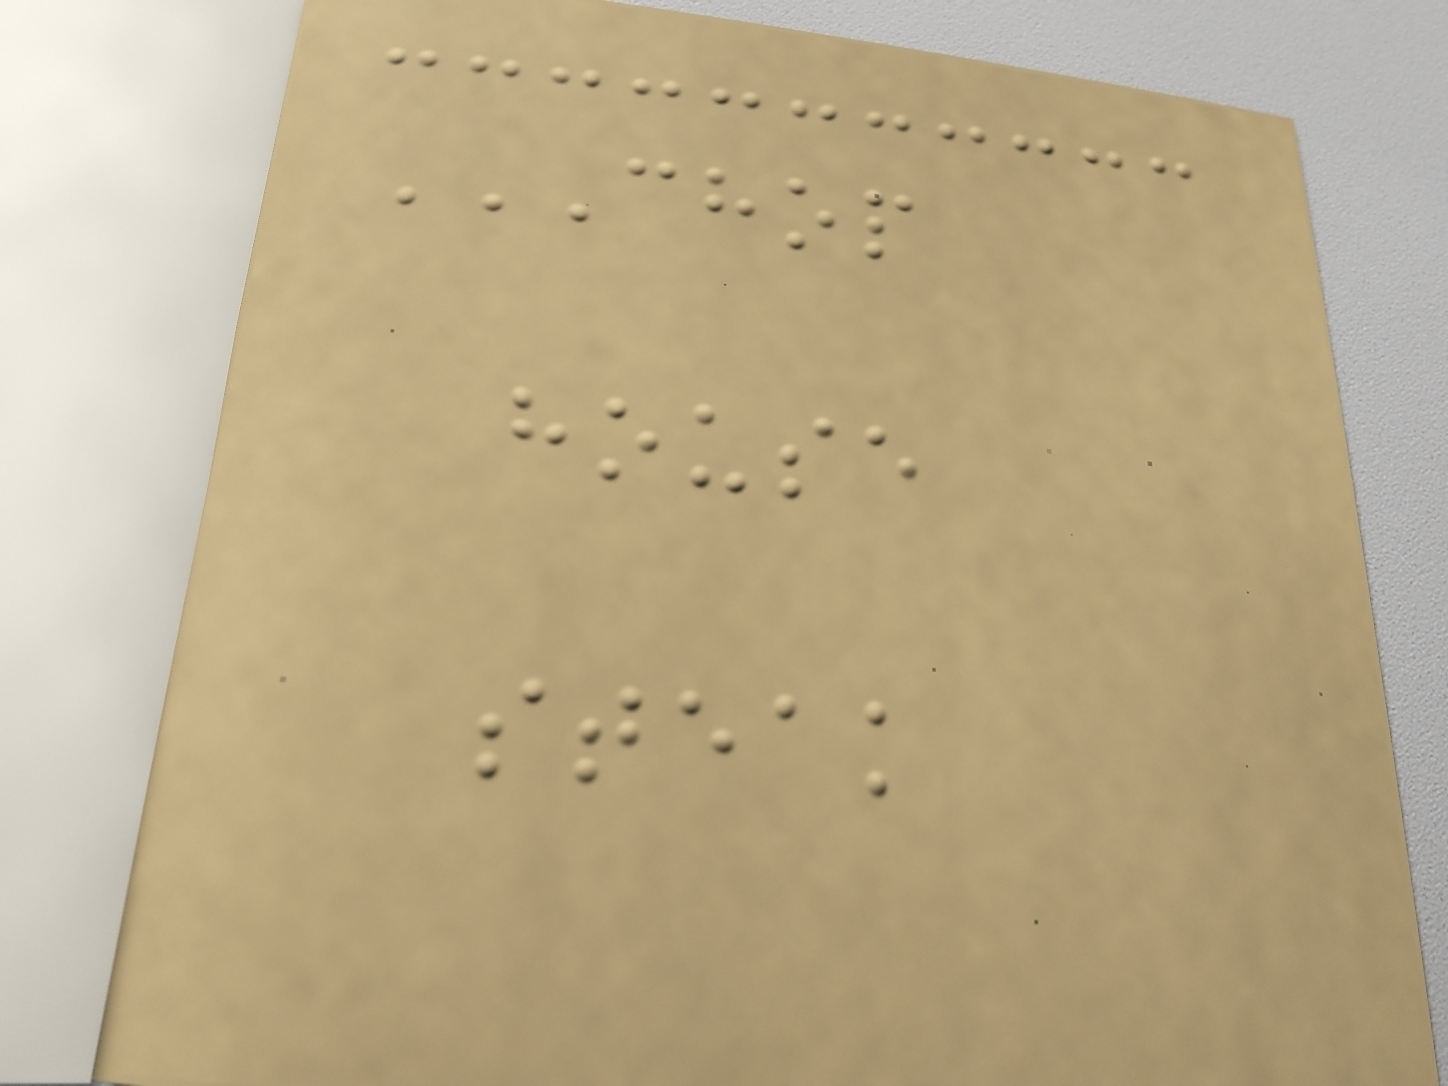CHOP
HOUSE
STEAK
